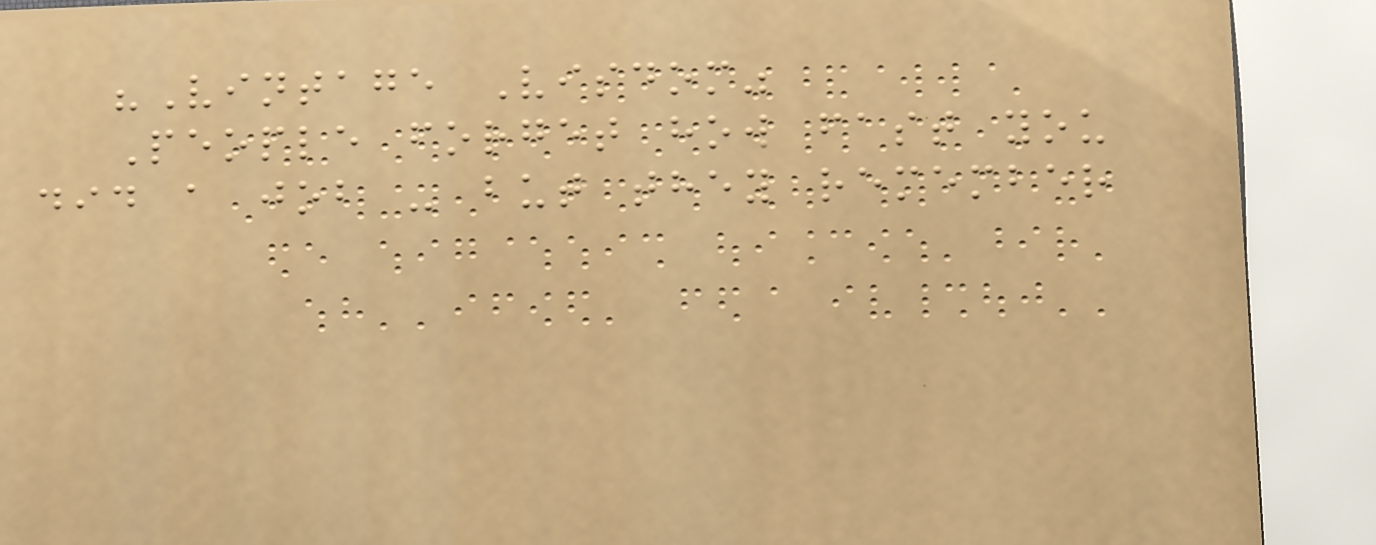"Vintage Visdom"
People forget how fast you
did a job - but they remember
